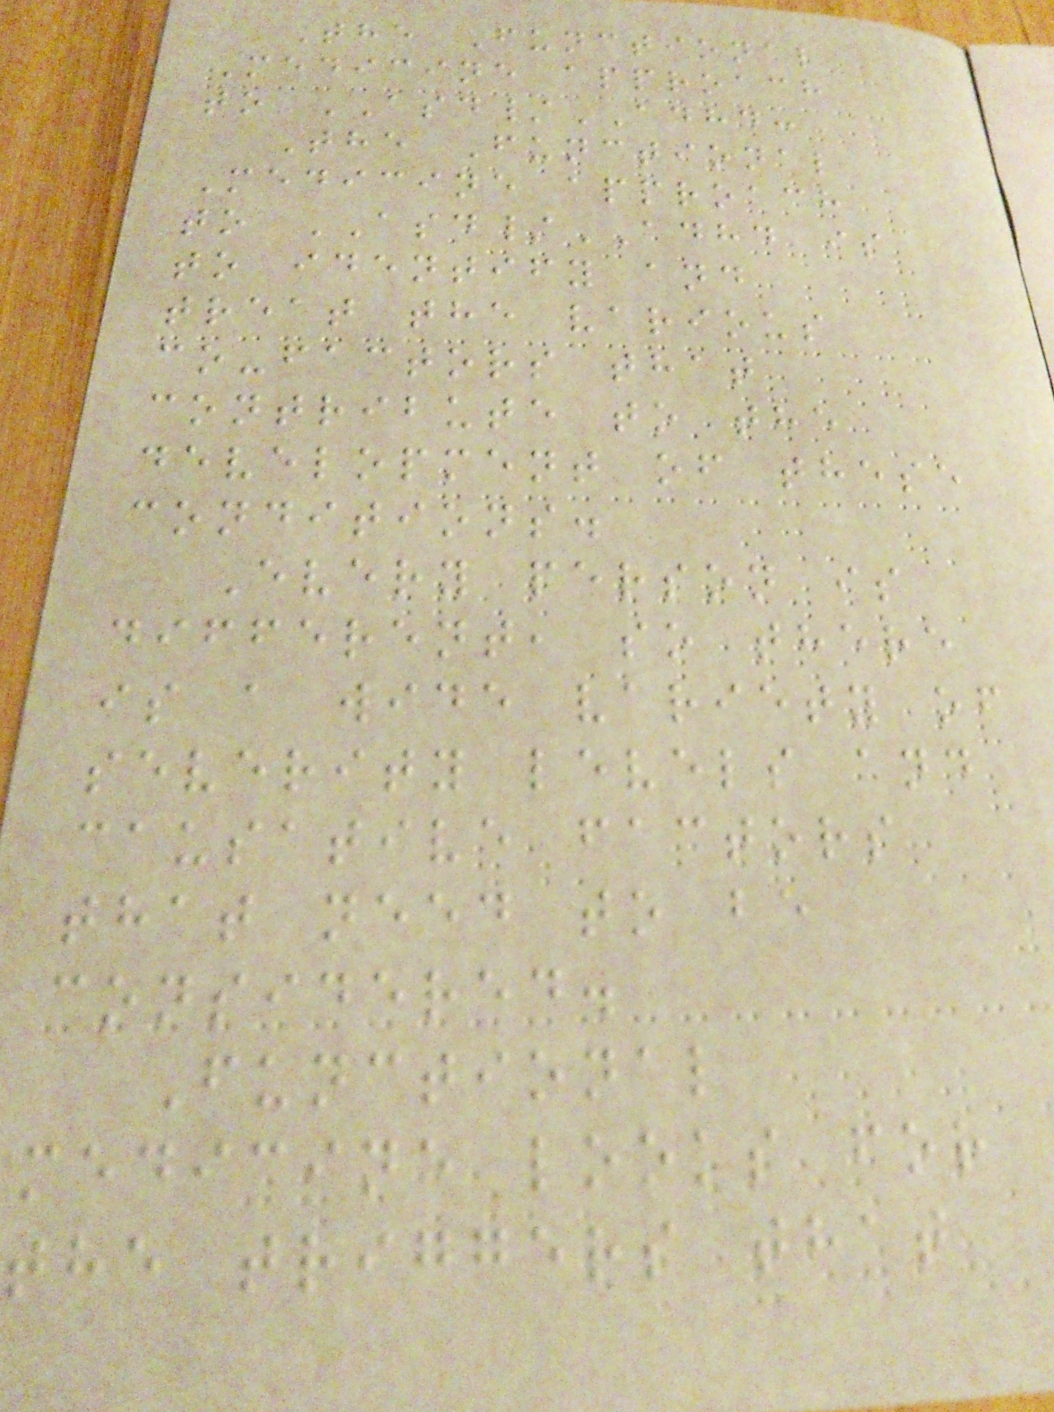The Functional
Medicine approach
to ASD/ADHD:
The Functional
Medicine approach
to ASD/ADHD is
to identify and
treat the various
co-factors that
contribute to the
development of these
conditions.
Every person is
different, so there
is a wide variety of
severity levels and
causative factors
that need to be
considered.
Functional
medicine looks for
the triggers that
